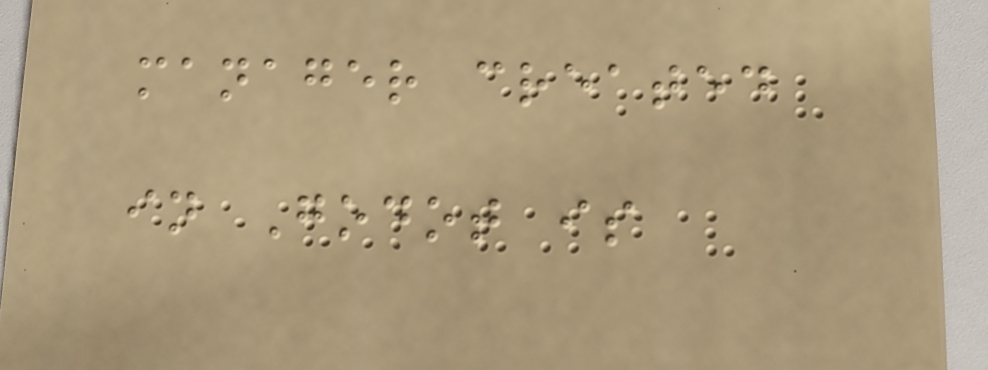manager created
in Godot is
